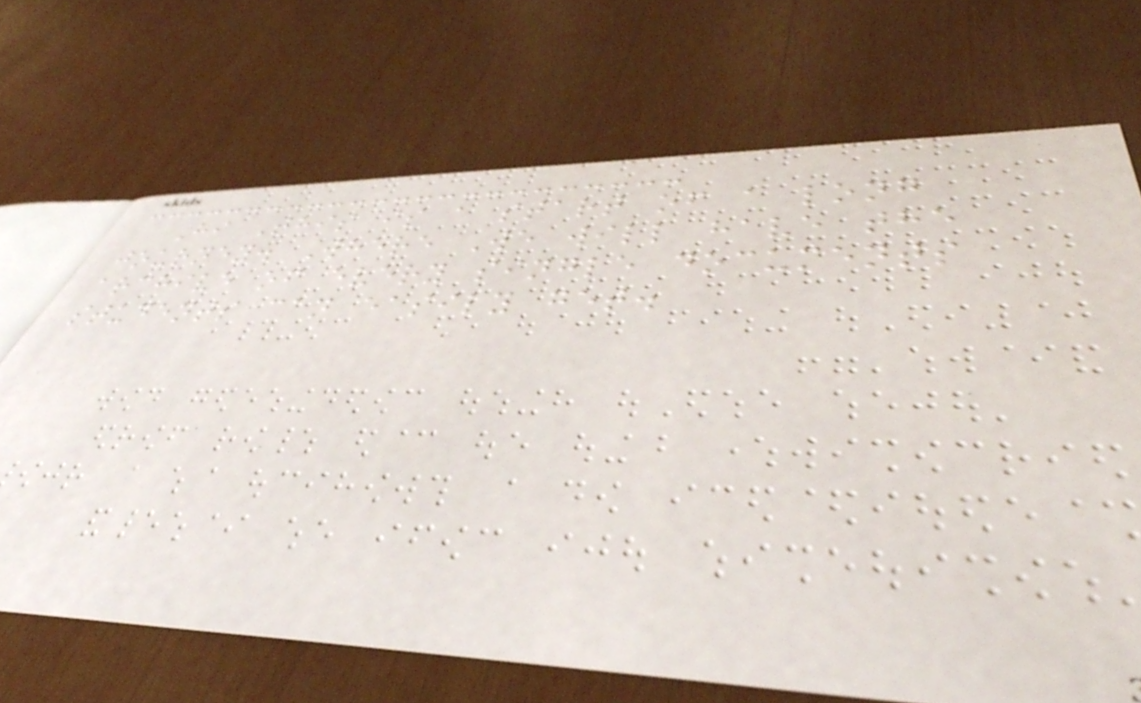Hi This is a start of a long
journey. Where We will have the
archive of every single documents
students can easily get.
